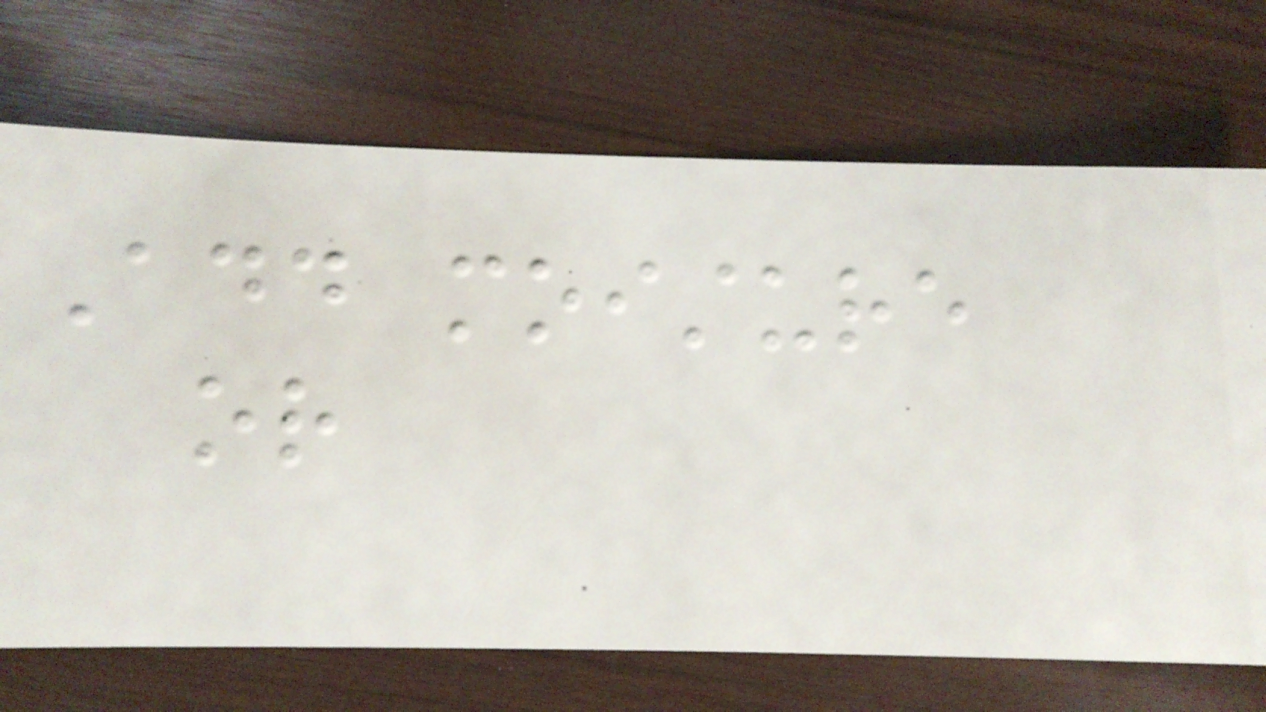Add moisture
or
